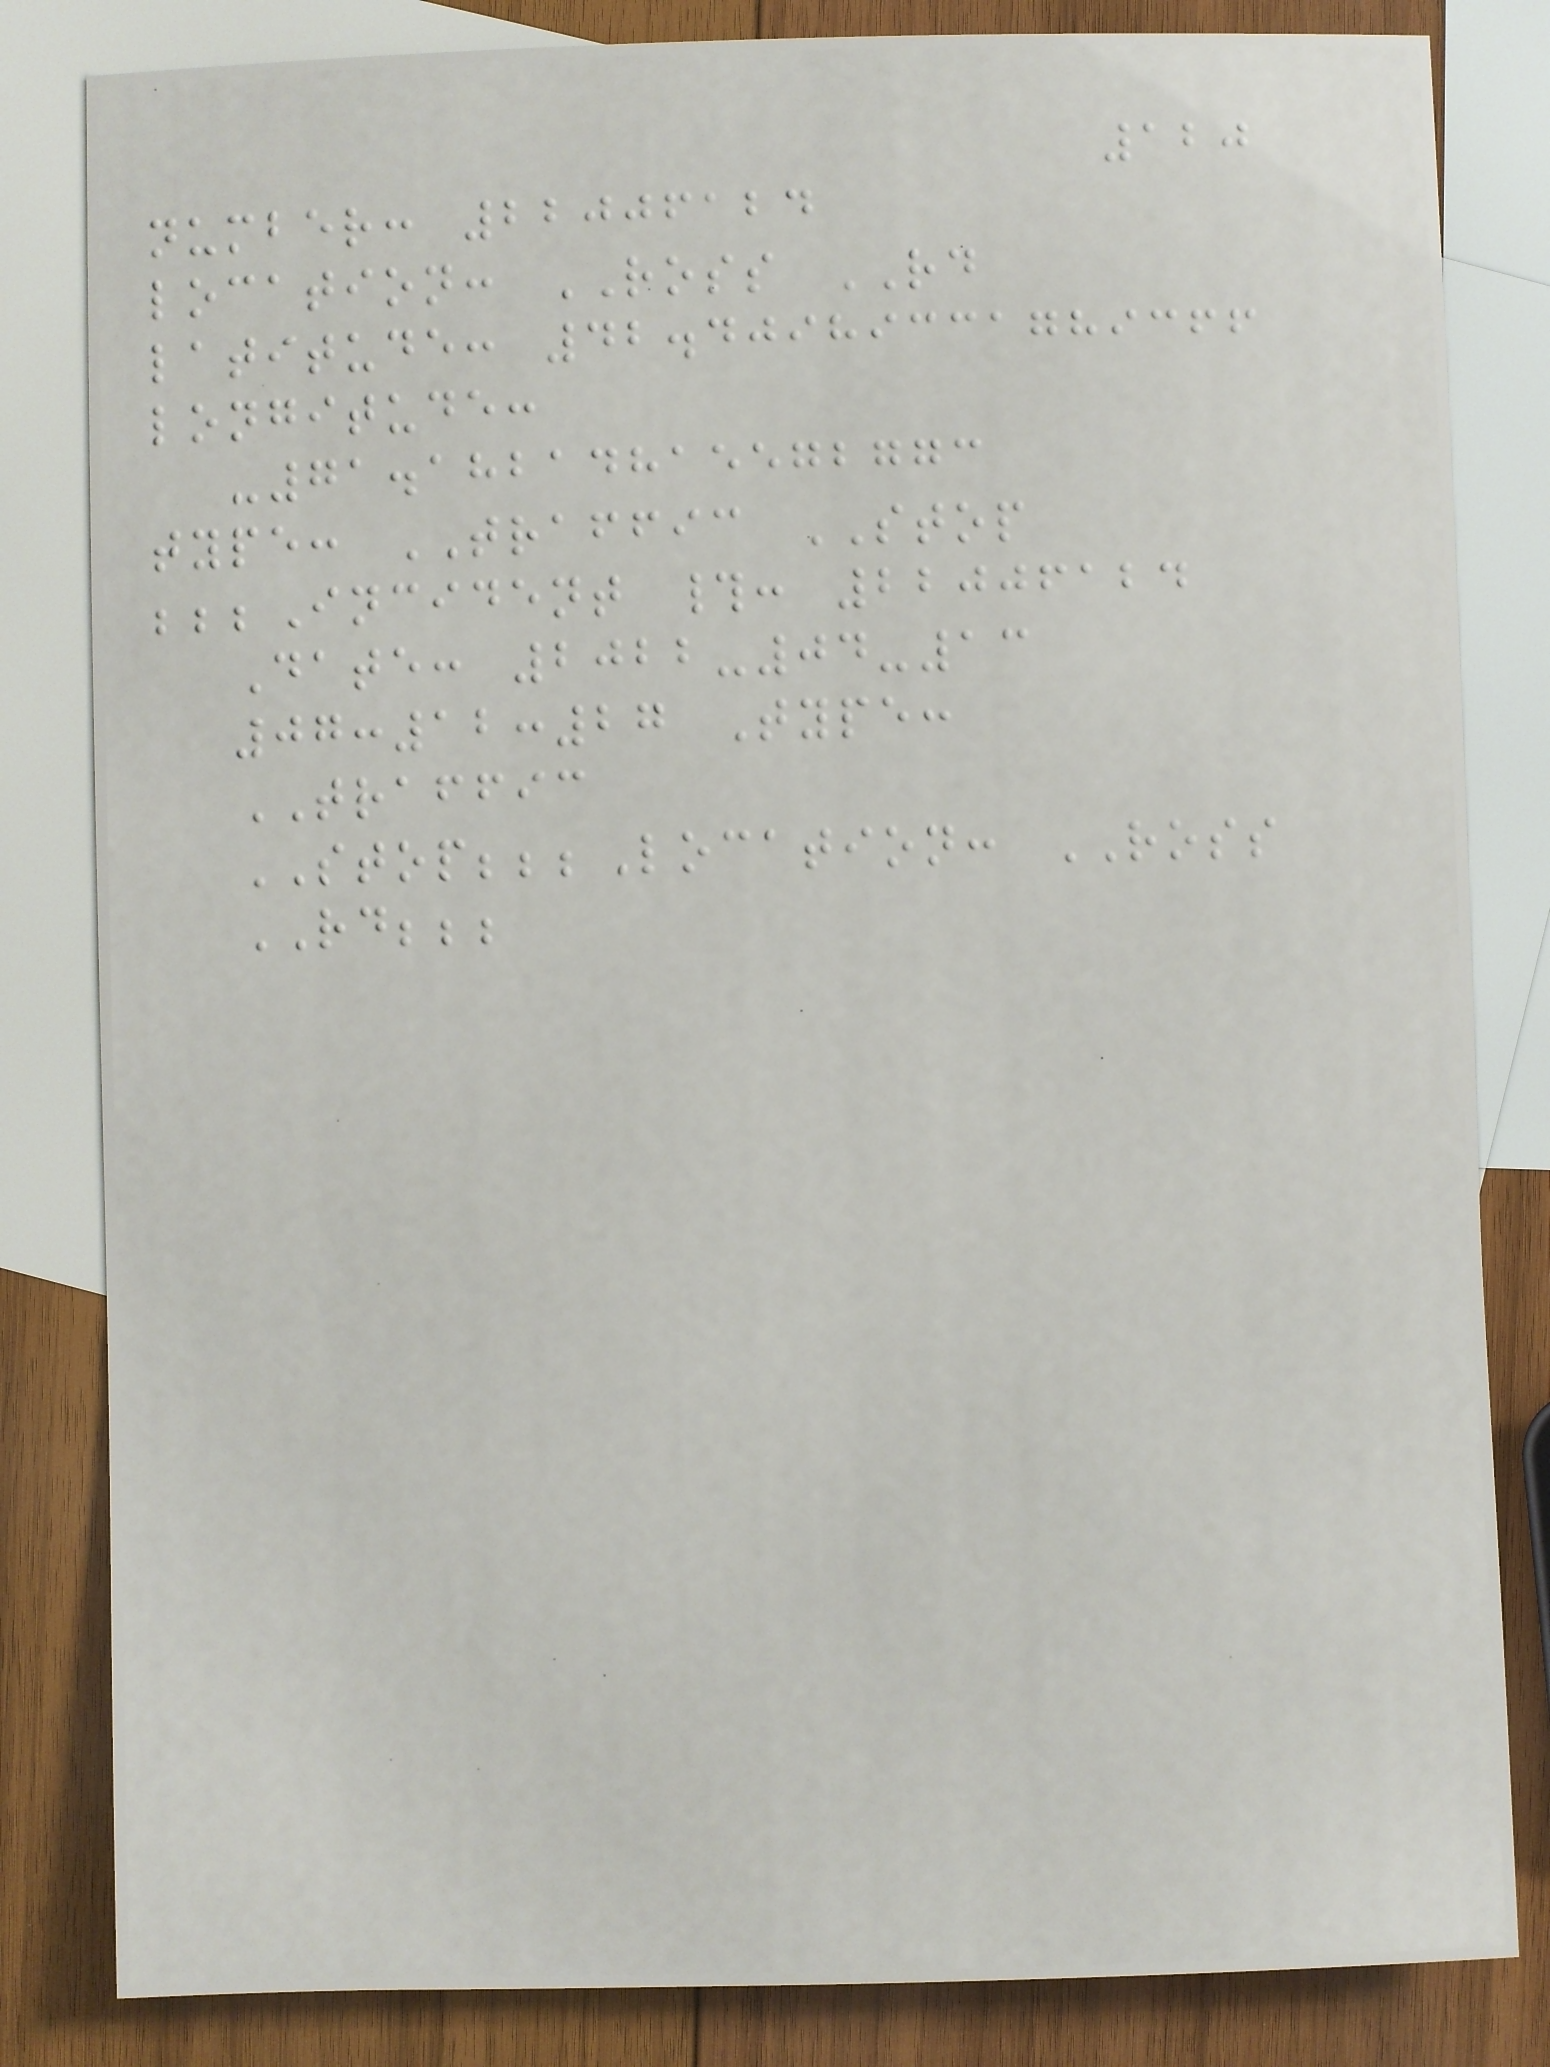120
number: 22006124
location: ROSS RD
latitude: 42.40989331789366
longitude:
-71.18214815572773
type: TRAFFIC STOP
;;;Incident #: 22006124
Date: 2022-04-13
07:12:27 Type:
TRAFFIC
STOP;;;Location: ROSS
RD;;;
